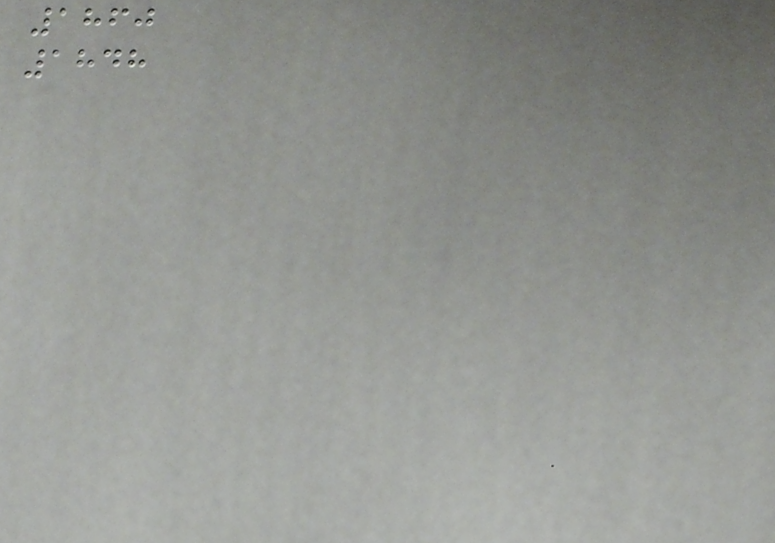1860
1848
